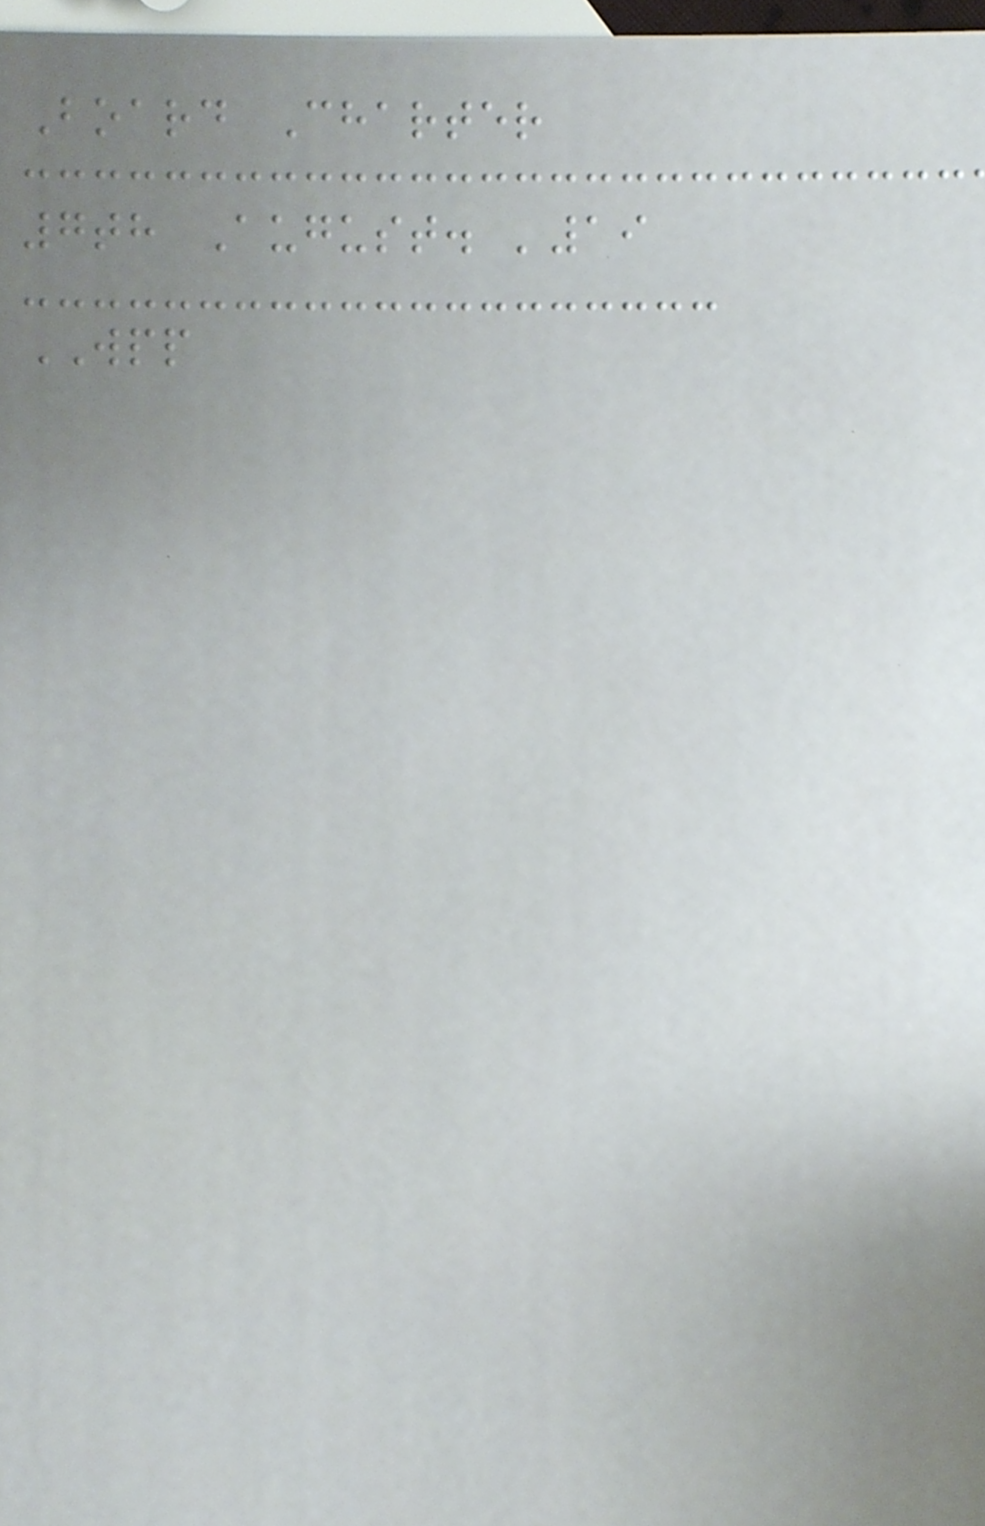Board Charter
7th August. '19
WPP
